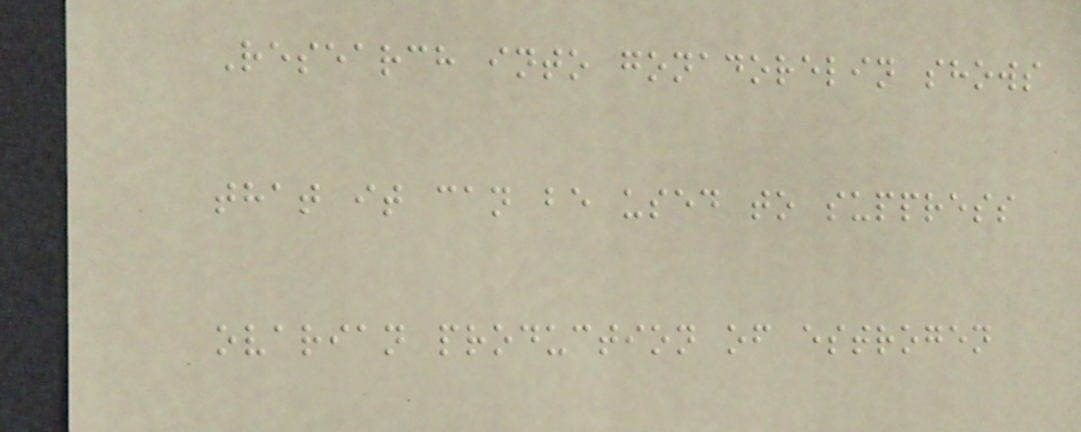Research into gonadorelin shows
that it can be used to suppress
ovarian production of estrogen
